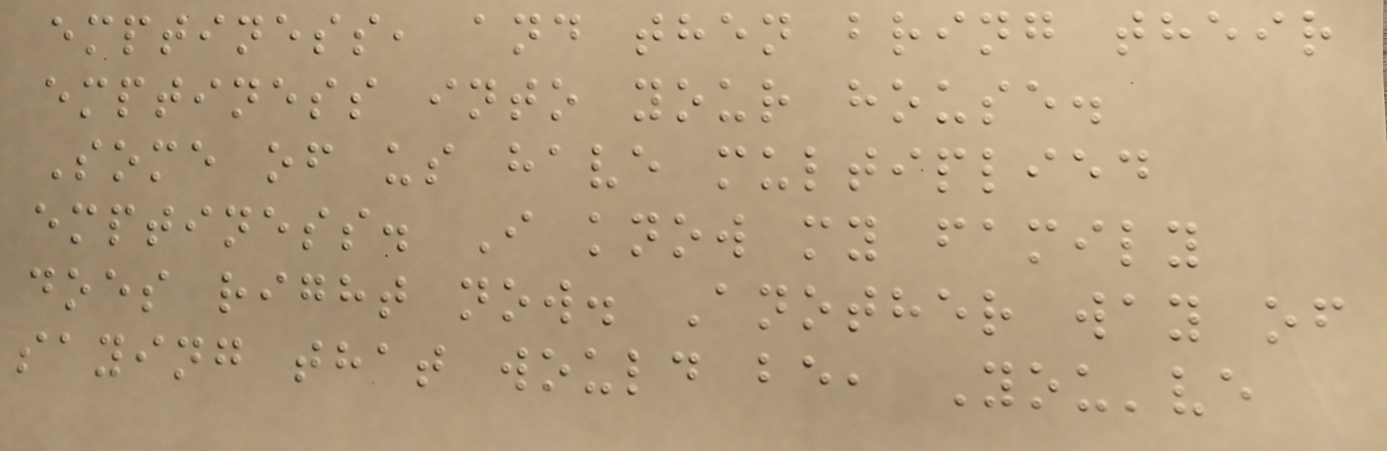emptiness, and then bring their
emptiness into your house.
Some of us have multiplied
emptiness. I know my family
does right now. Another way of
saying that would be, You've
